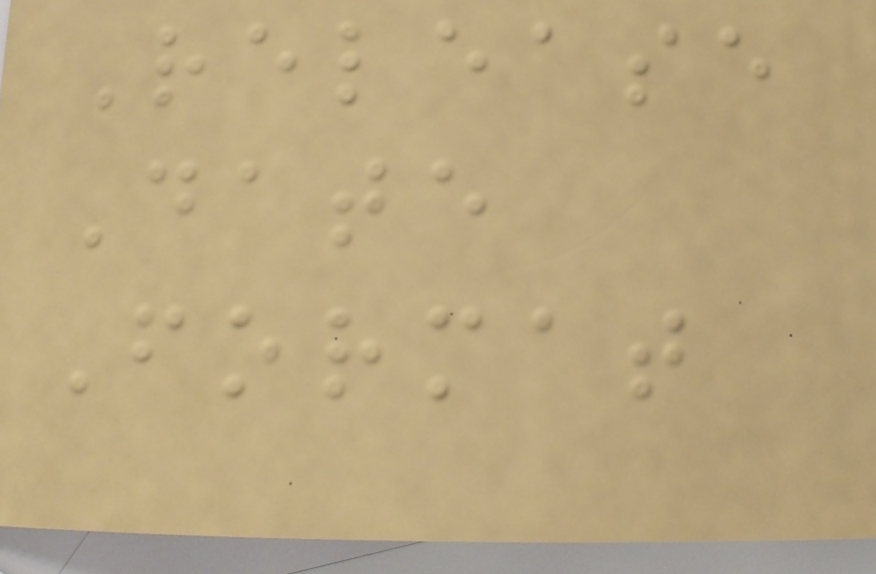Release
Date
Format
